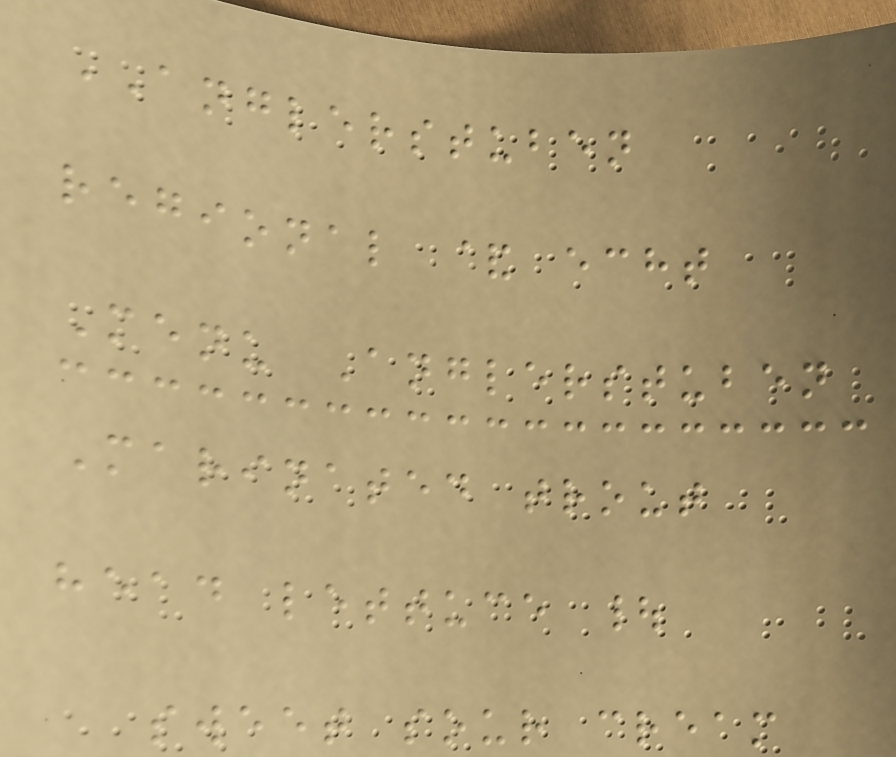ANGLERSTUBEN
regional & echt
Menu Anglerstuben
Marinated trout
head lettuce |
sweet sour cream
